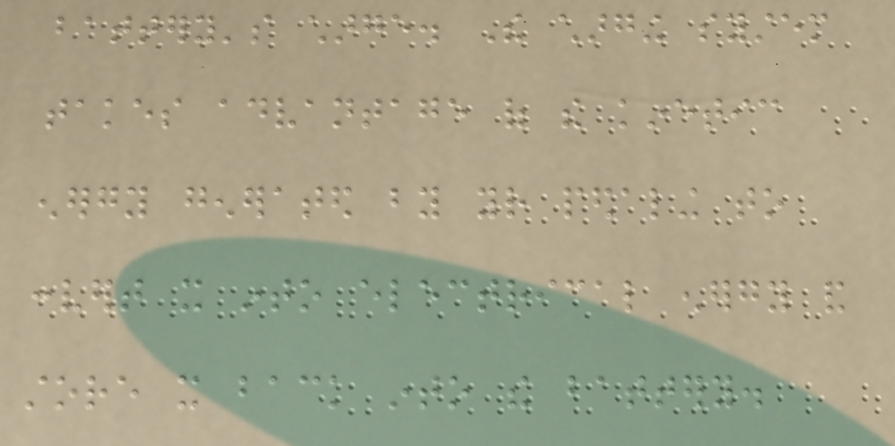battery's charge. The charging system
takes advantage of the kinetic
energy generated by your pedaling to
convert it into electrical energy and
store it back into the battery.
